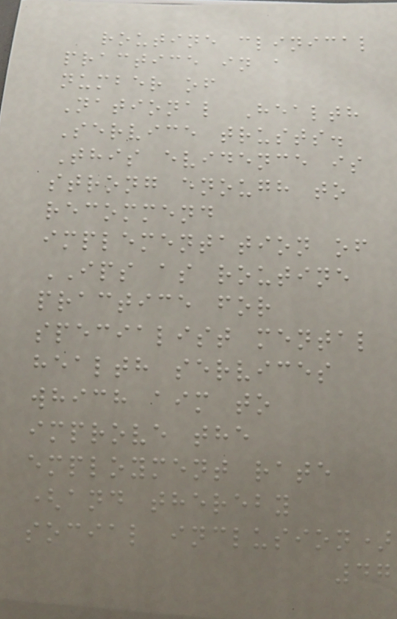routine clinical
practice in a
number of
National Health
Service trusts.
This evidence is
strong enough to
recommend
implementation of
IPS as routine
practice for
specialist mental
health services
which aim to
improve the
employment rate
(and thereby
social inclusion)
47
